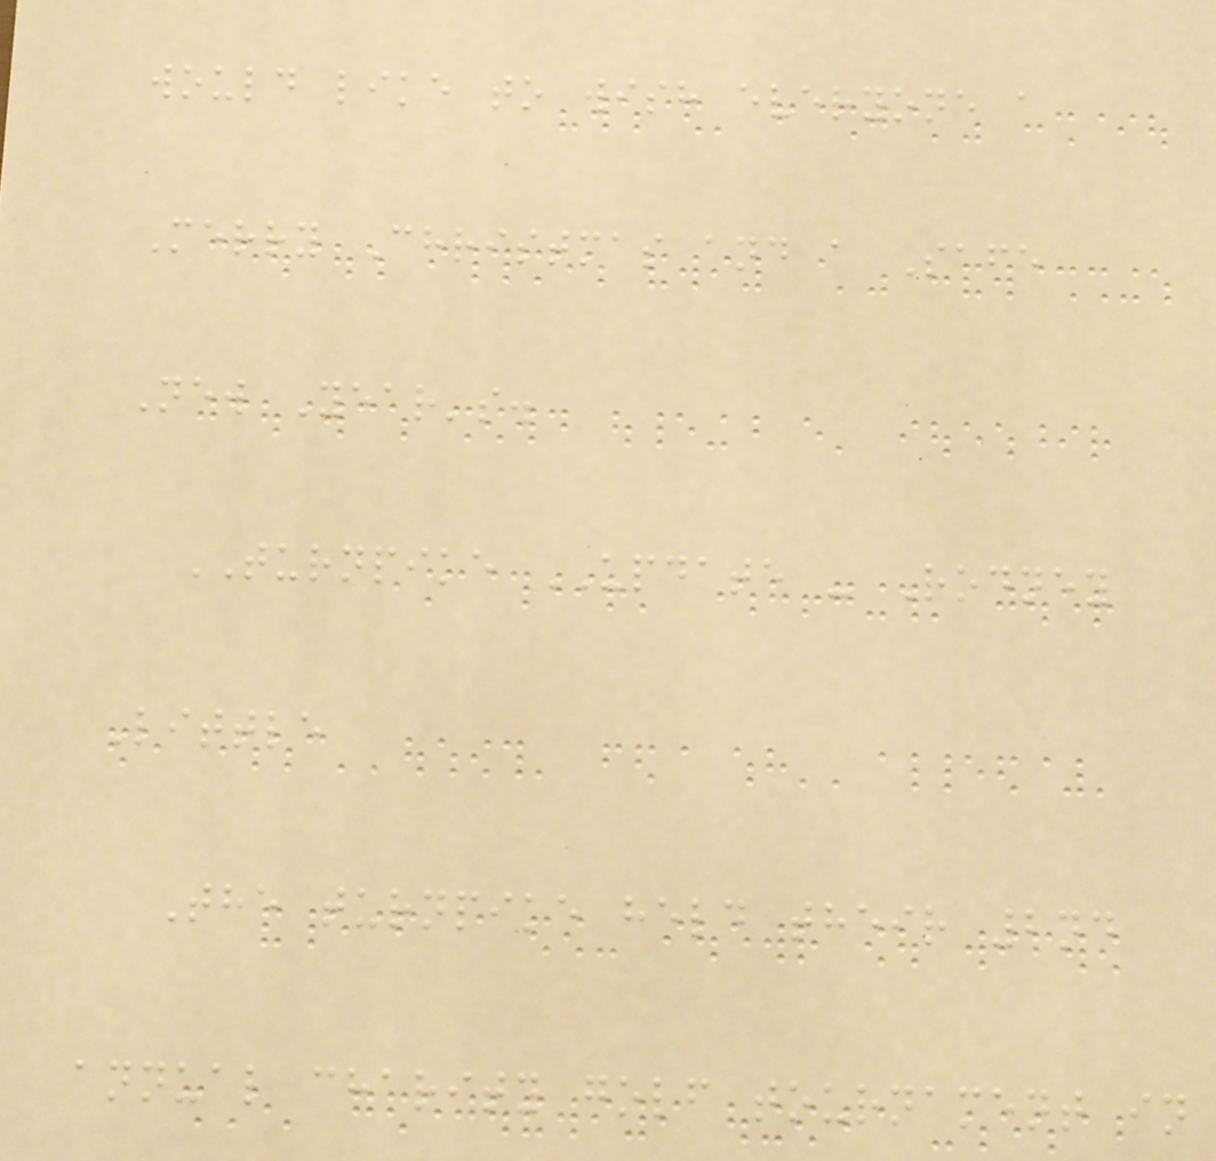would like to wish everyone a
Merry Christmas and a Safe
New Year's.
TURNPIKE UPDATE - Rodney
Little
The turnpike held their 2nd
annual charity golf tournament in
